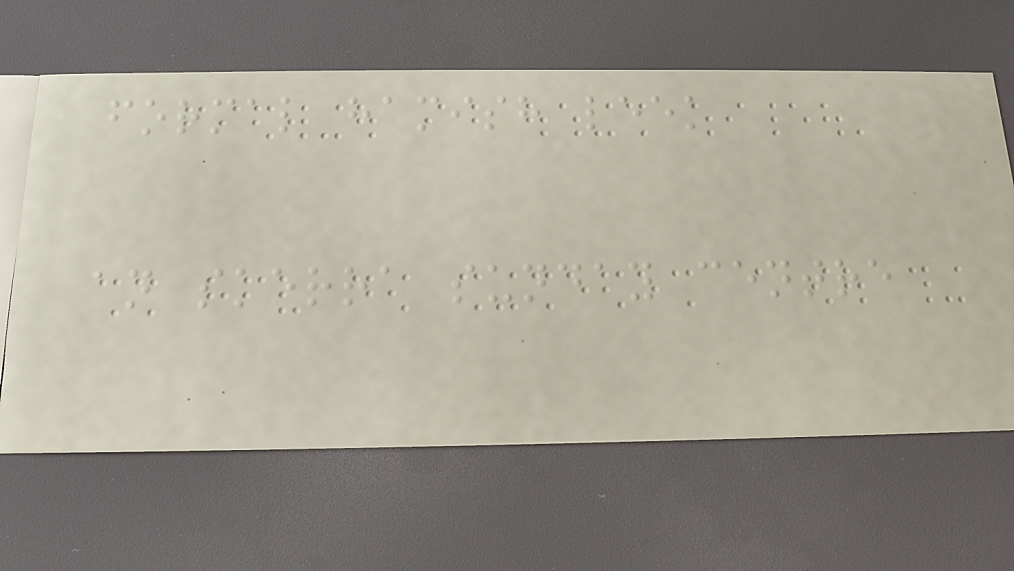formal hamish leek
an skerra sunday centre
